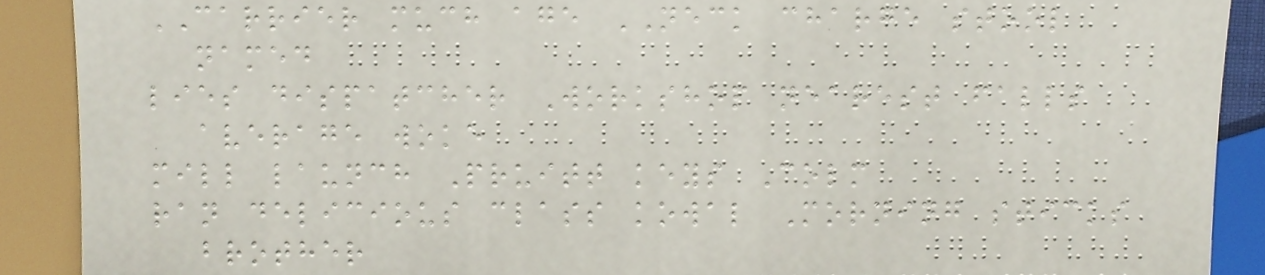CARRIER much age NECK charge stool
named
lies dispatcher Workshop nearest falls
average woke
mill launch Pruitt keys Colm
ran delicious class kowal Morning sticks
brother
